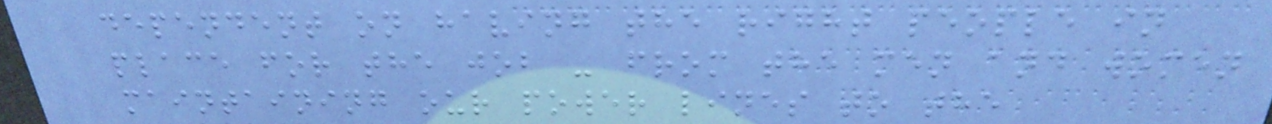dependent on having the right people in
place for the job - from the men and women
maintaining our power lines to the
